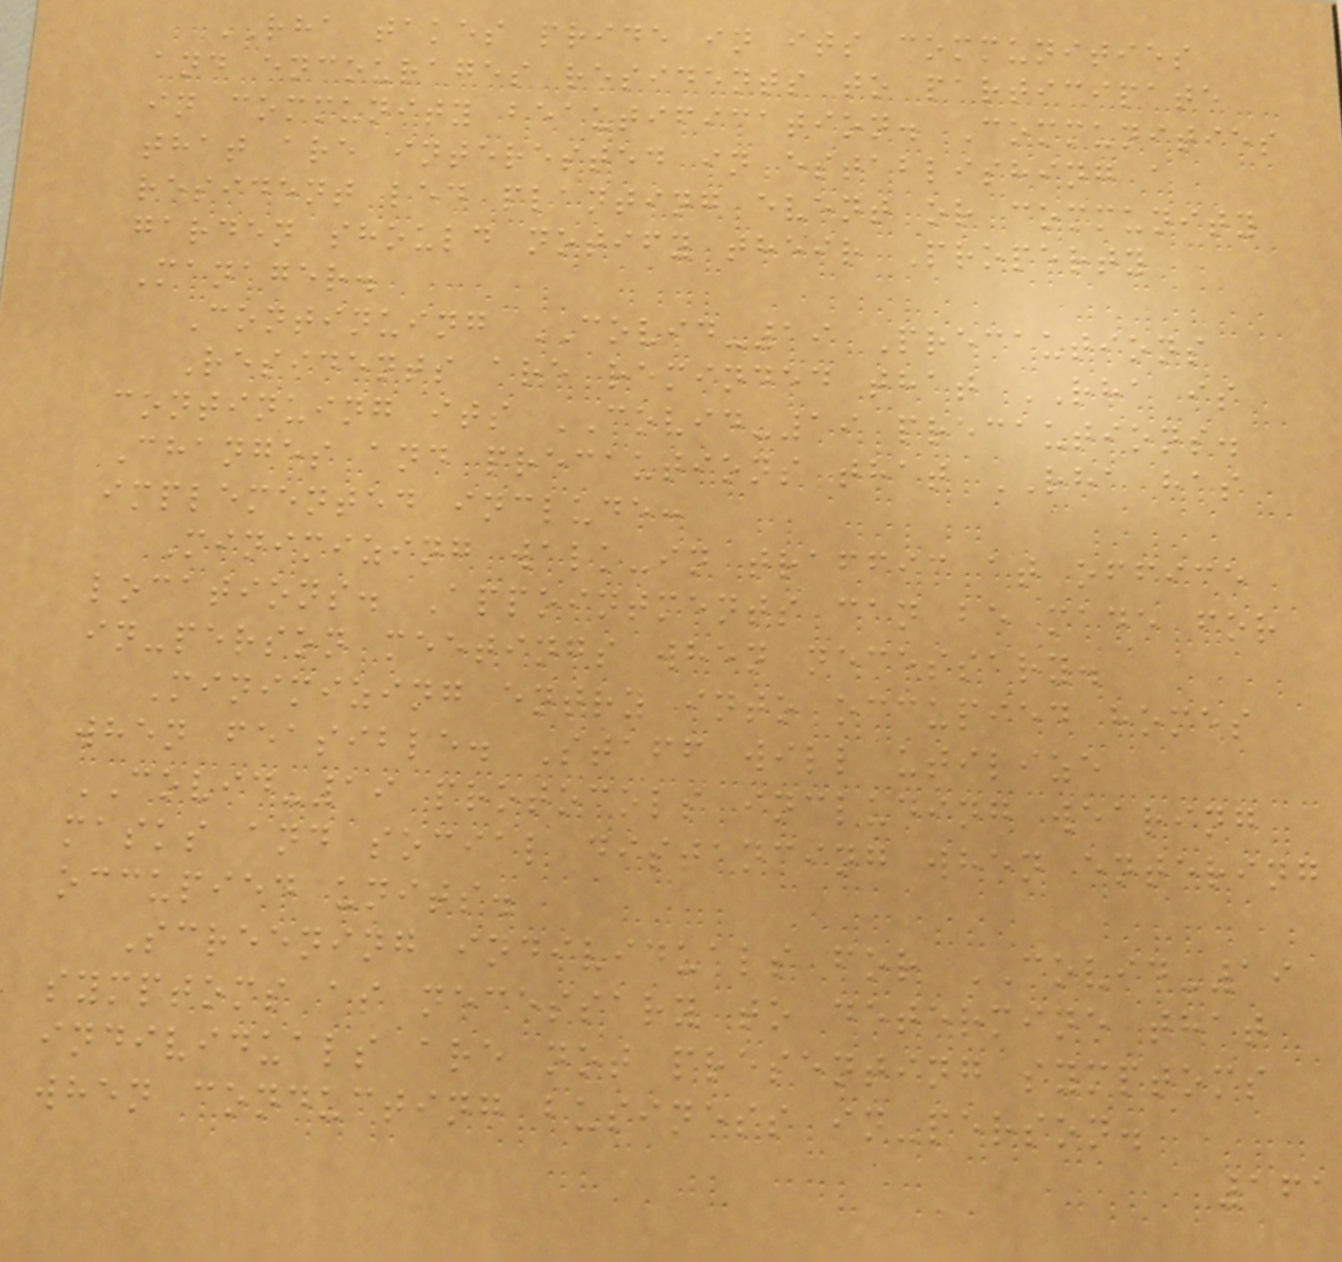RHA takes pride in its communities
and encourages residents to participate
in community beautification. Communities
that are interested in establishing a
resident led planting event or community
garden should notify their Property
Manager.
Continuing COVID-19 Precautions
Residents are reminded that RHA is
continuing its COVID-19 precautions.
Changes and precautions that RHA has
implemented include:
Minimizing walk-in traffic at office
locations. Appointments can be made for
in-person meetings when necessary.
Minimizing entry into occupied homes
when feasible. Staff will utilize
COVID-19 protocols including wearing
masks and social distancing when entering
occupied units.
Screening individuals for COVID-19
symptoms as necessary to determine that
individuals are not presenting symptoms
when conducting business in-person.
161
